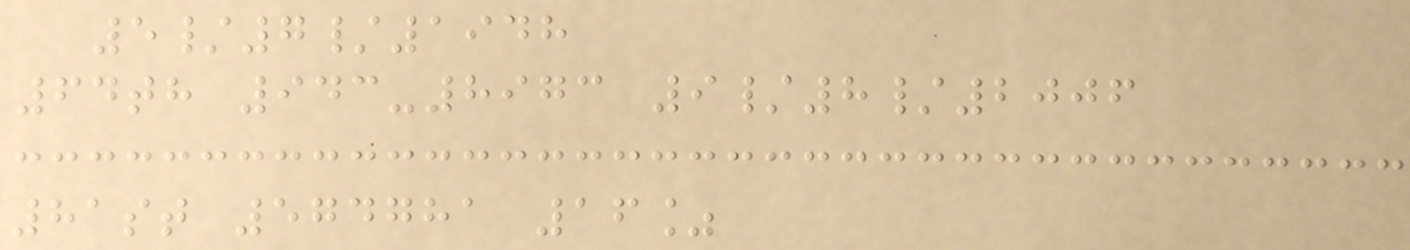5/7/1948
64th 943-8973 9/8/2006
81st 574781 16%
